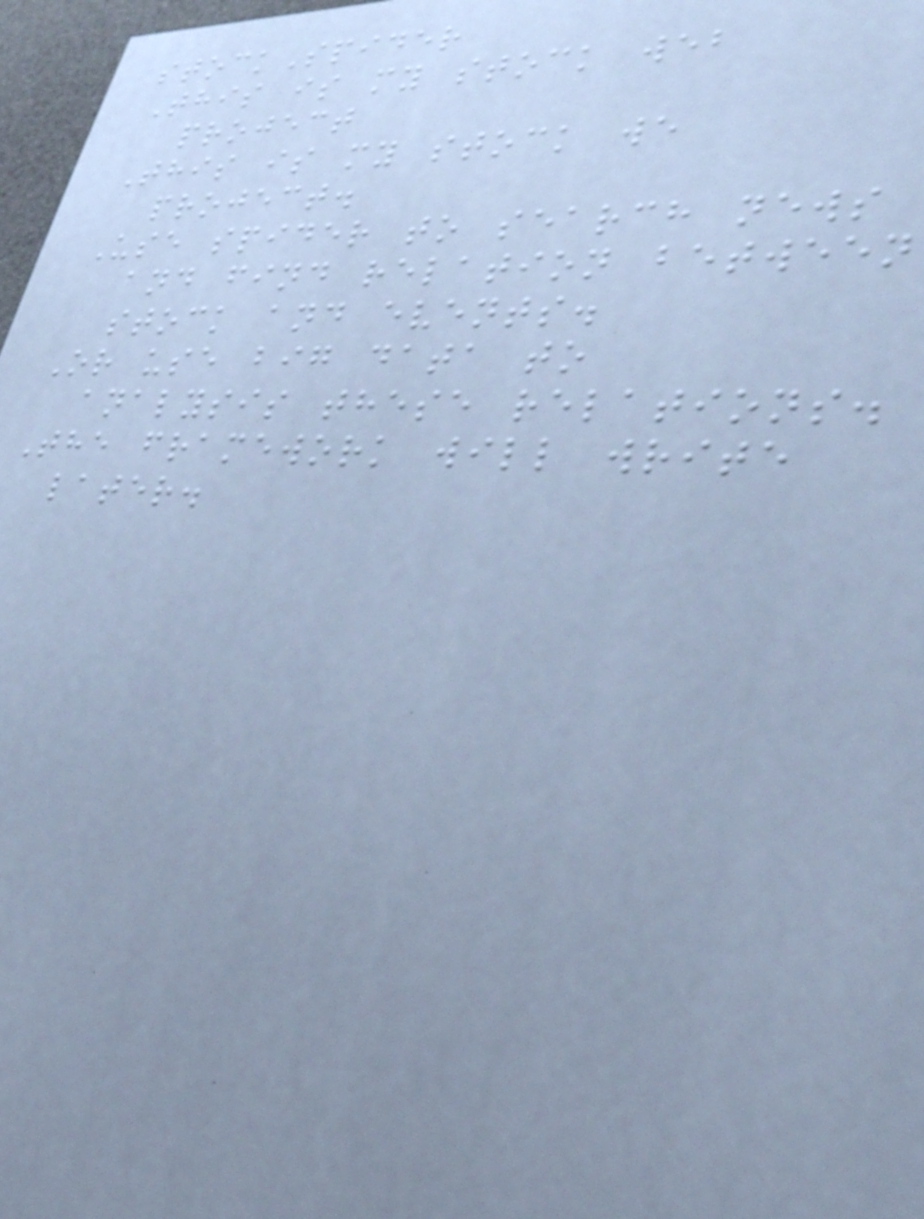stockSpider
This is my stock web
project
This is my stock we
project.
Use spider to search news
and find relation between
stock and events.
Or use big data to
analysis these relations.
The framework will write
later.
